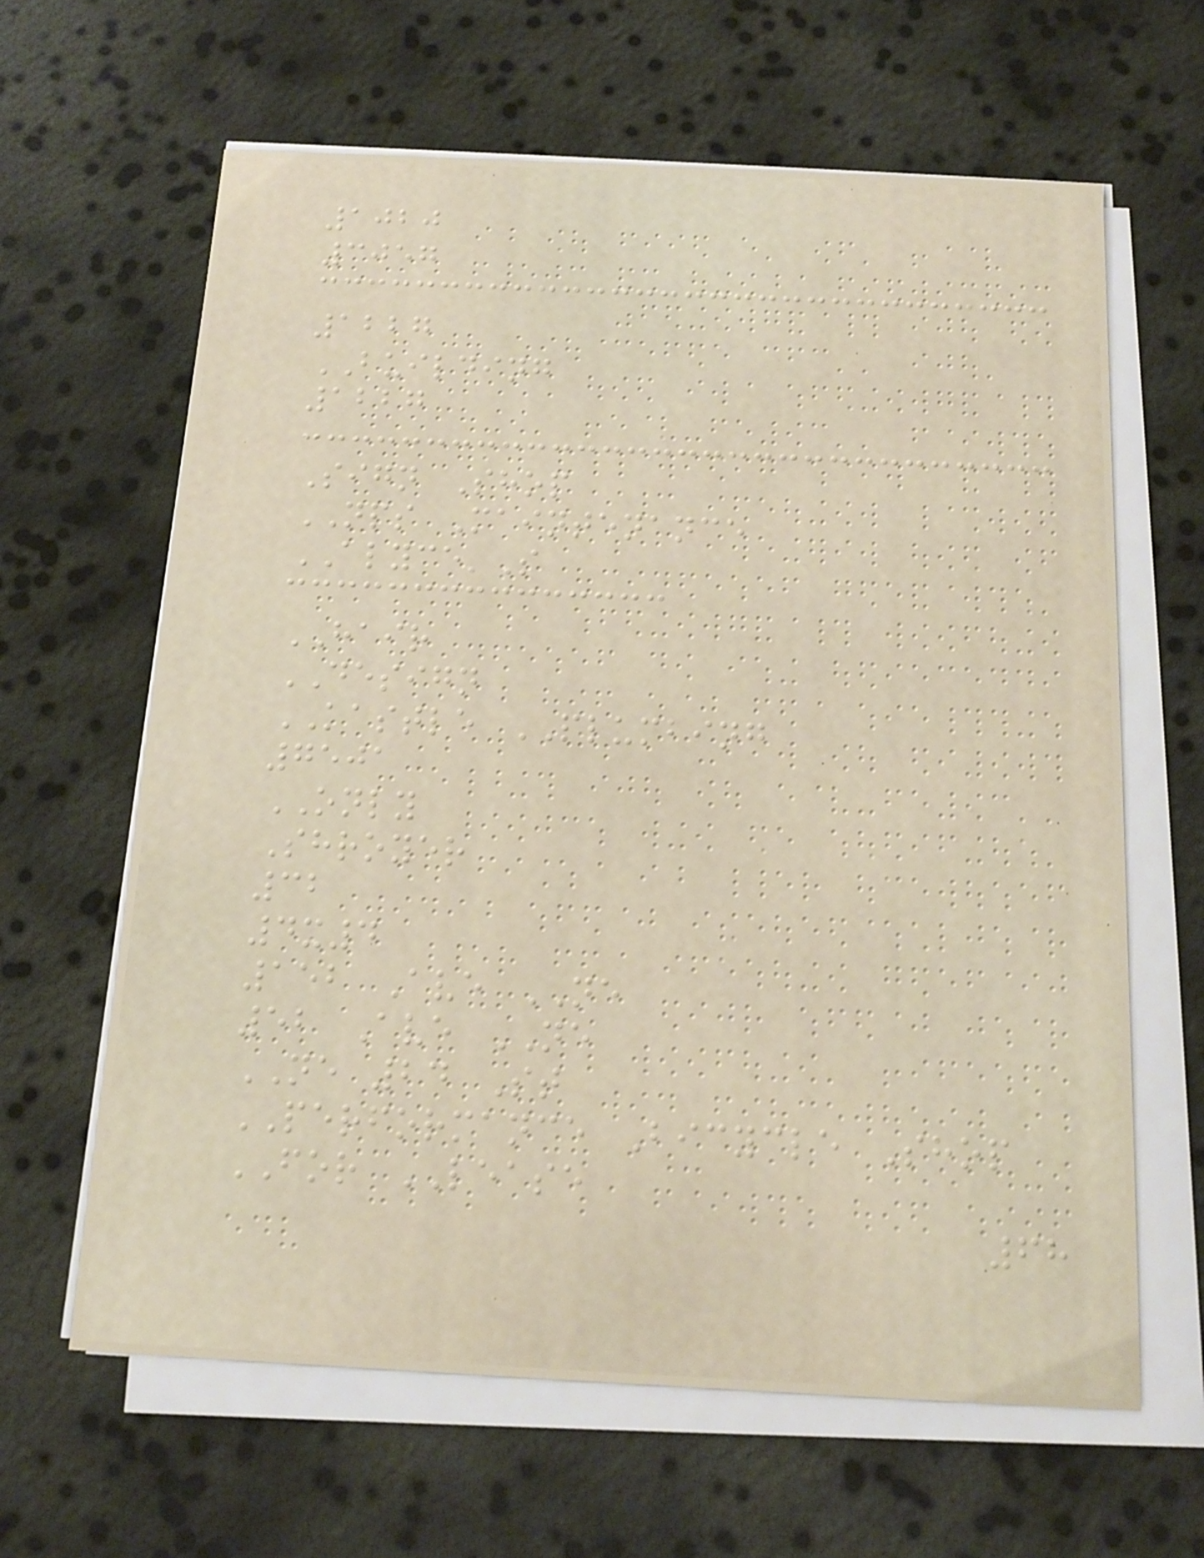1020
3057
1227
BUILDING
1227
Sign Shop
NPS Maintenance
ALYCE'S
HAIR
DESIGN
KASTLE PLUMBING
7501
ONLY
Shroyer
32
4x4
152 Ave NE
52 Ave NE
NE 24 St
PERFORMANCE Bicycle Shop
FOR LEASE
68
